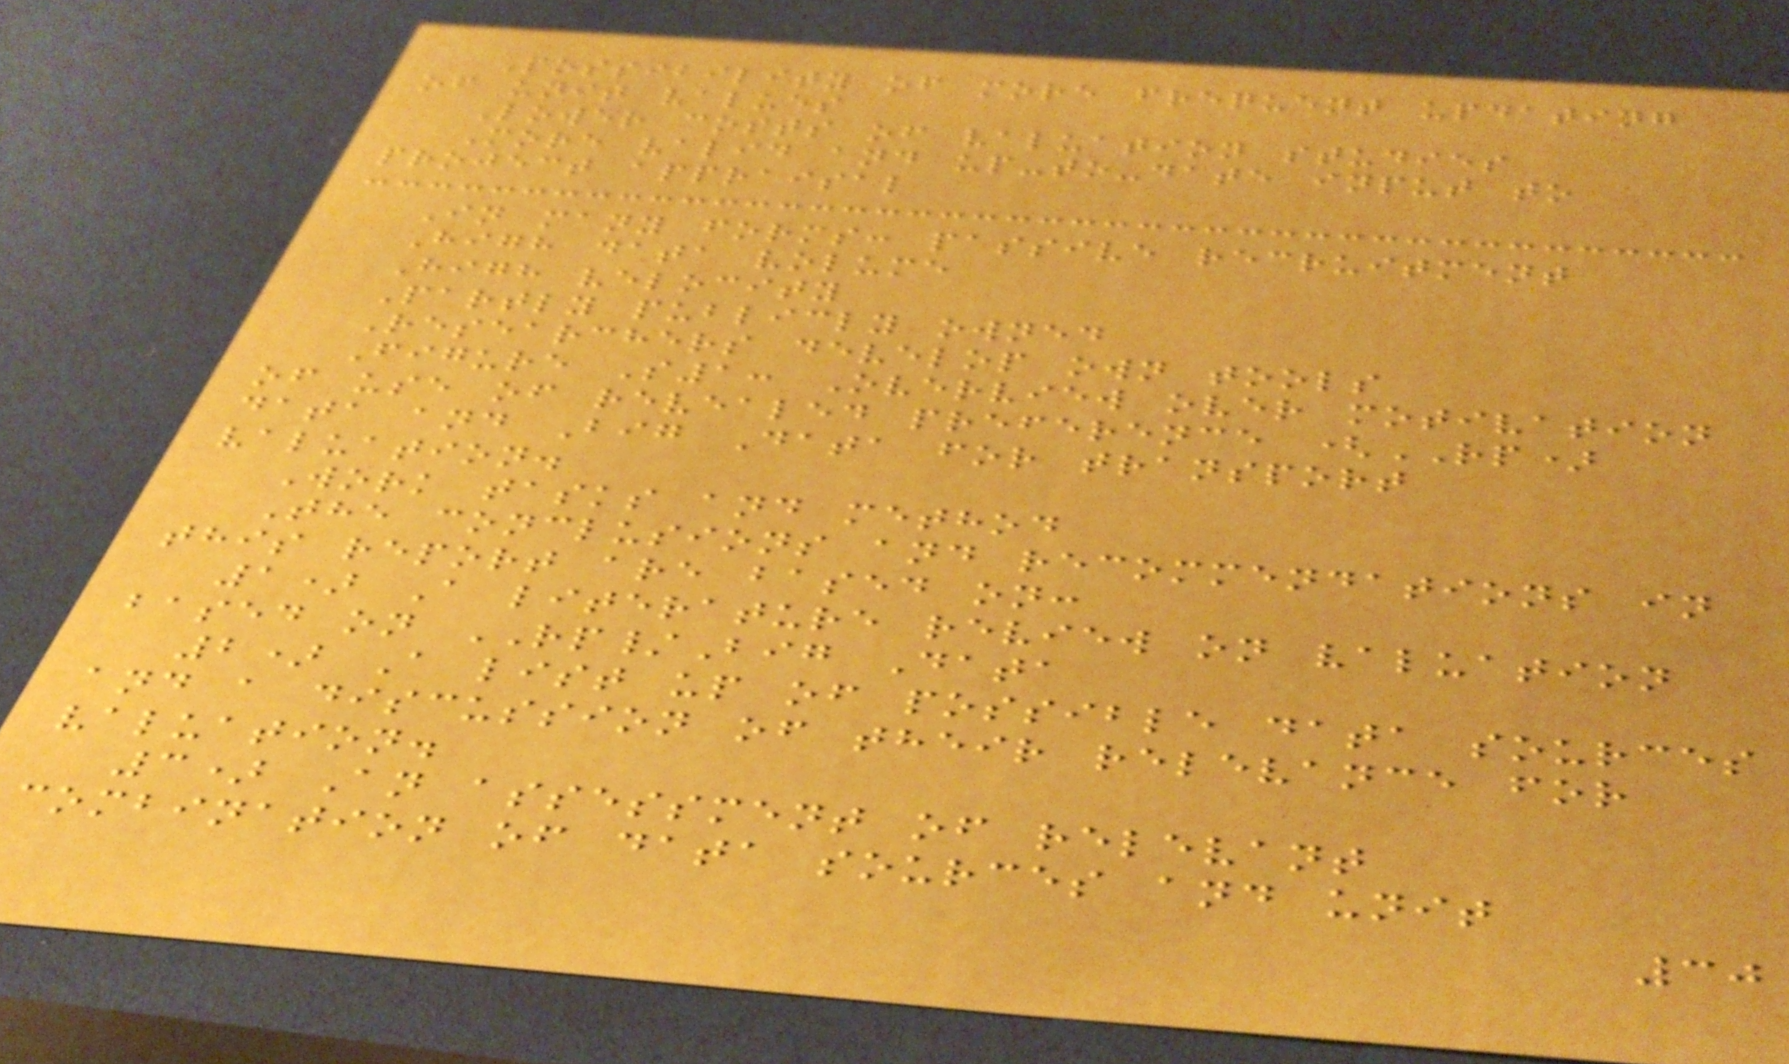Possibility of more frequent updating
of unit values
Lower costs of valuation studies
More valid and up-to-date input to
project appraisal
In many forms: passive recruitment
High data volume
High velocity
Partly publicly owned
Researchers develop own tools
Figure S1: Overview over motivation
of use of revealed preference (RP)
data and Big Data for transport
valuation.
Work tasks and method
The conclusions and recommendations in
this report are based on:
1) A literature review on valuation
based on RP/Big Data
2) A list up of possible data sources
and a discussion of their relevance for
valuation.
3) An assessment of relevant
combination of data sources and unit
30
